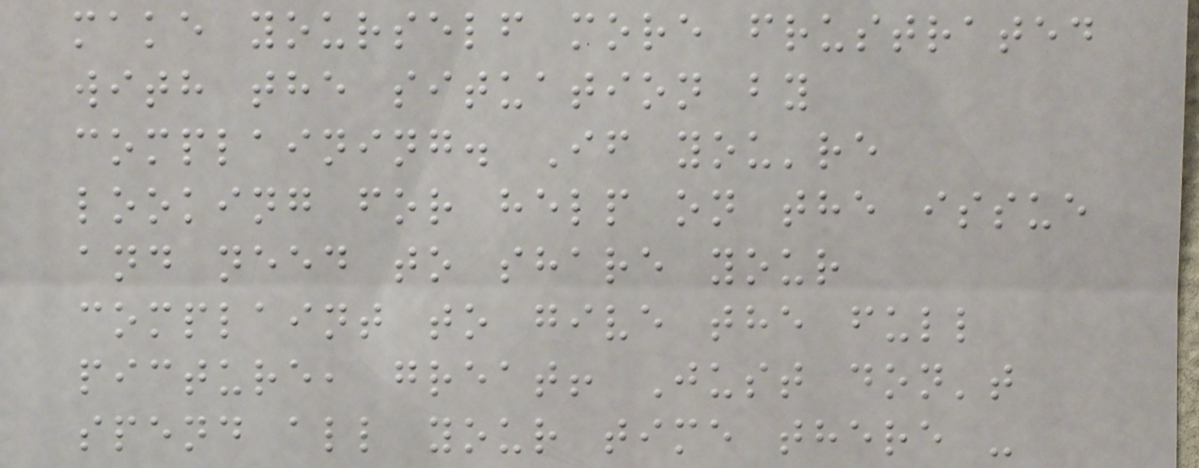make yourself more frustrated
with the situation by
complaining. If you're
looking for help on the issue
and need to share your
complaint to give the full
picture, great! Just don't
spend all your time there -
